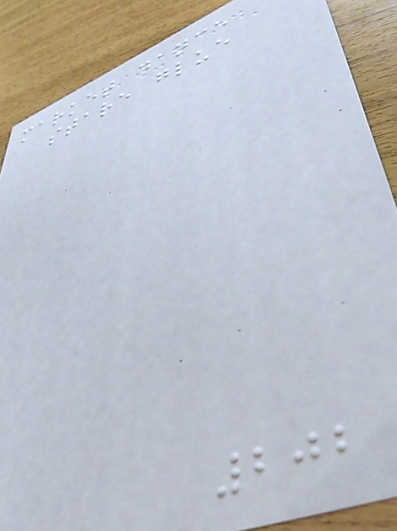market dance
stare glue
202
